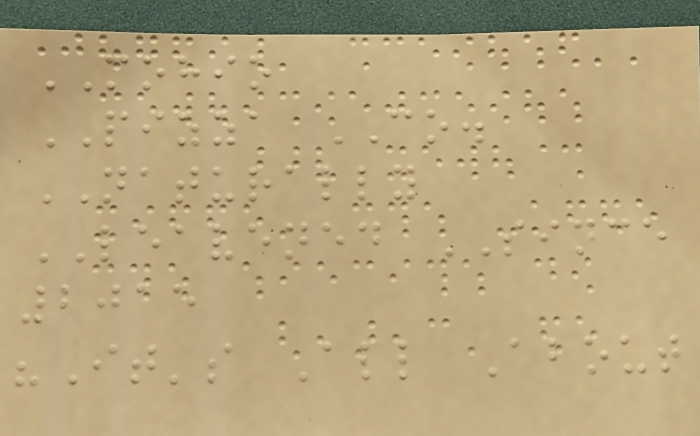MOHIO
PIZZA CO.
NATURALLY
LEAVENED SINCE
2015
"It's All About
